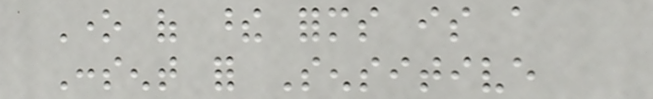One of these forms is a
Consent for Sensitive
